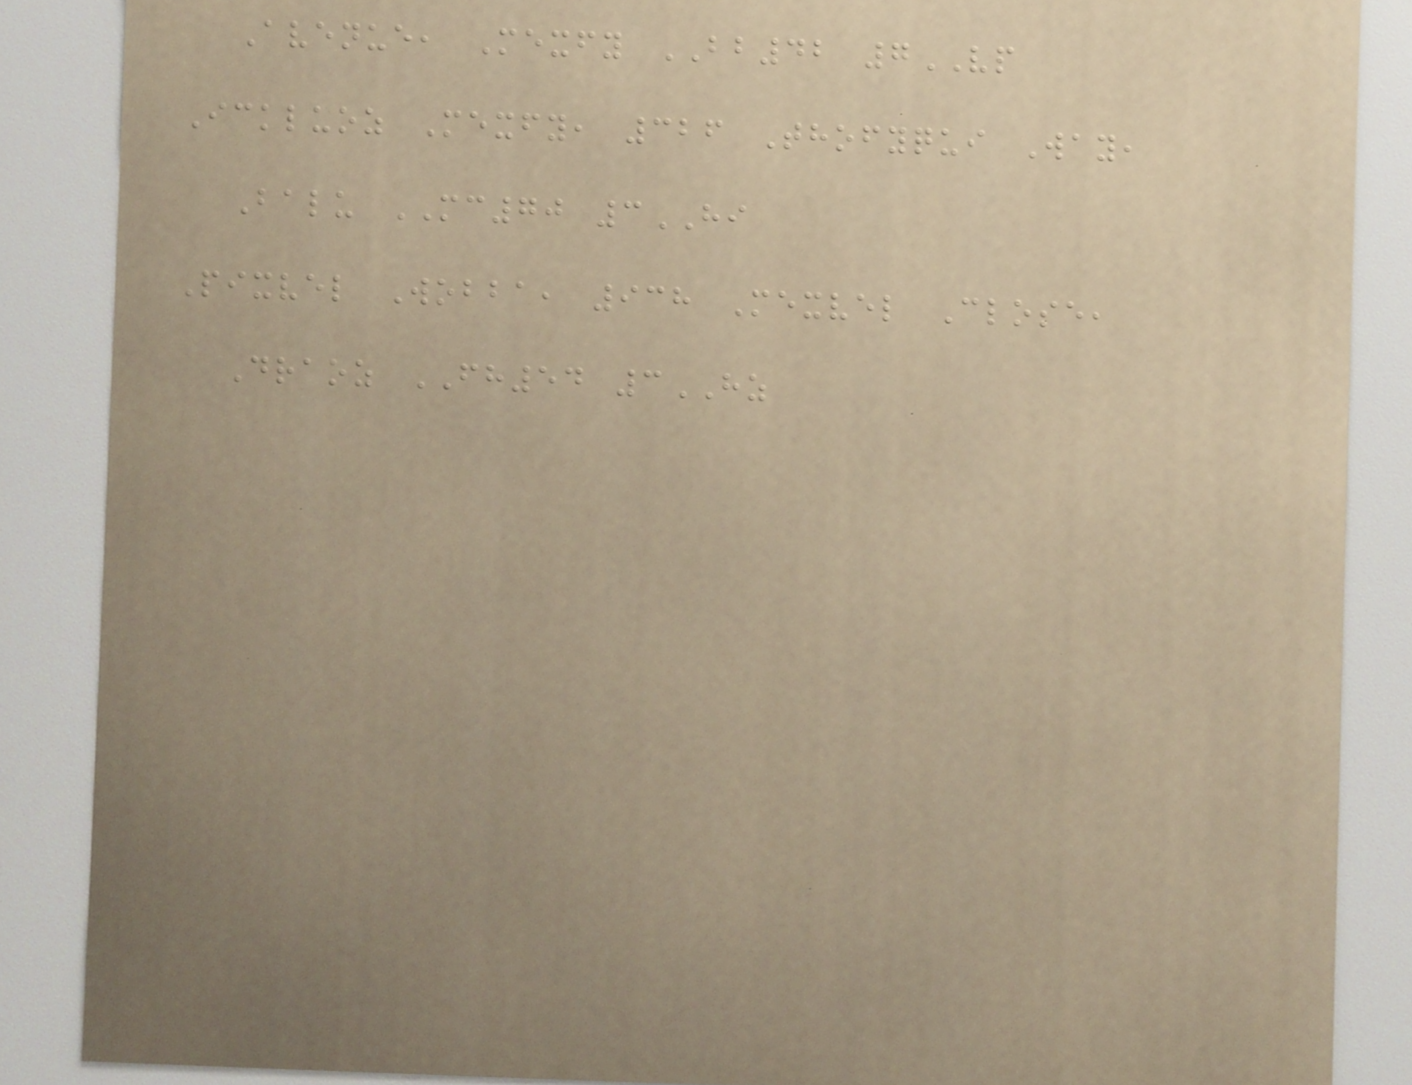Avenue, Mexfy BB42 7VP
Ickluoz Mexfy, 326 Thofyqui Way,
Balu MC70 3HI
Pixvel Wobba, 938 Mexvel Close,
Draoz FH54 3HZ
